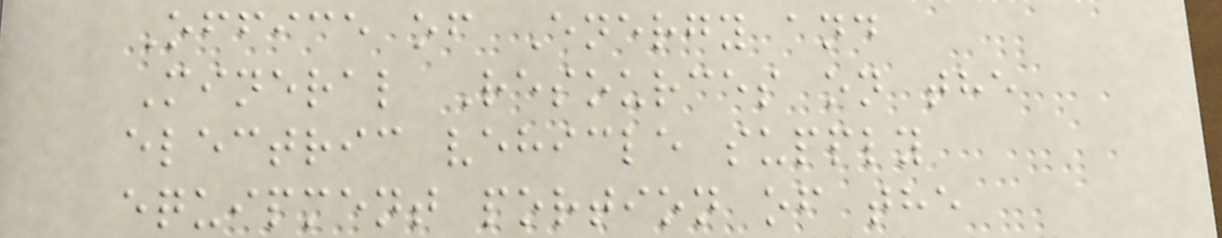Office of Energy and
Mineral Resources on the
electric vehicle supply
equipment portion of the
